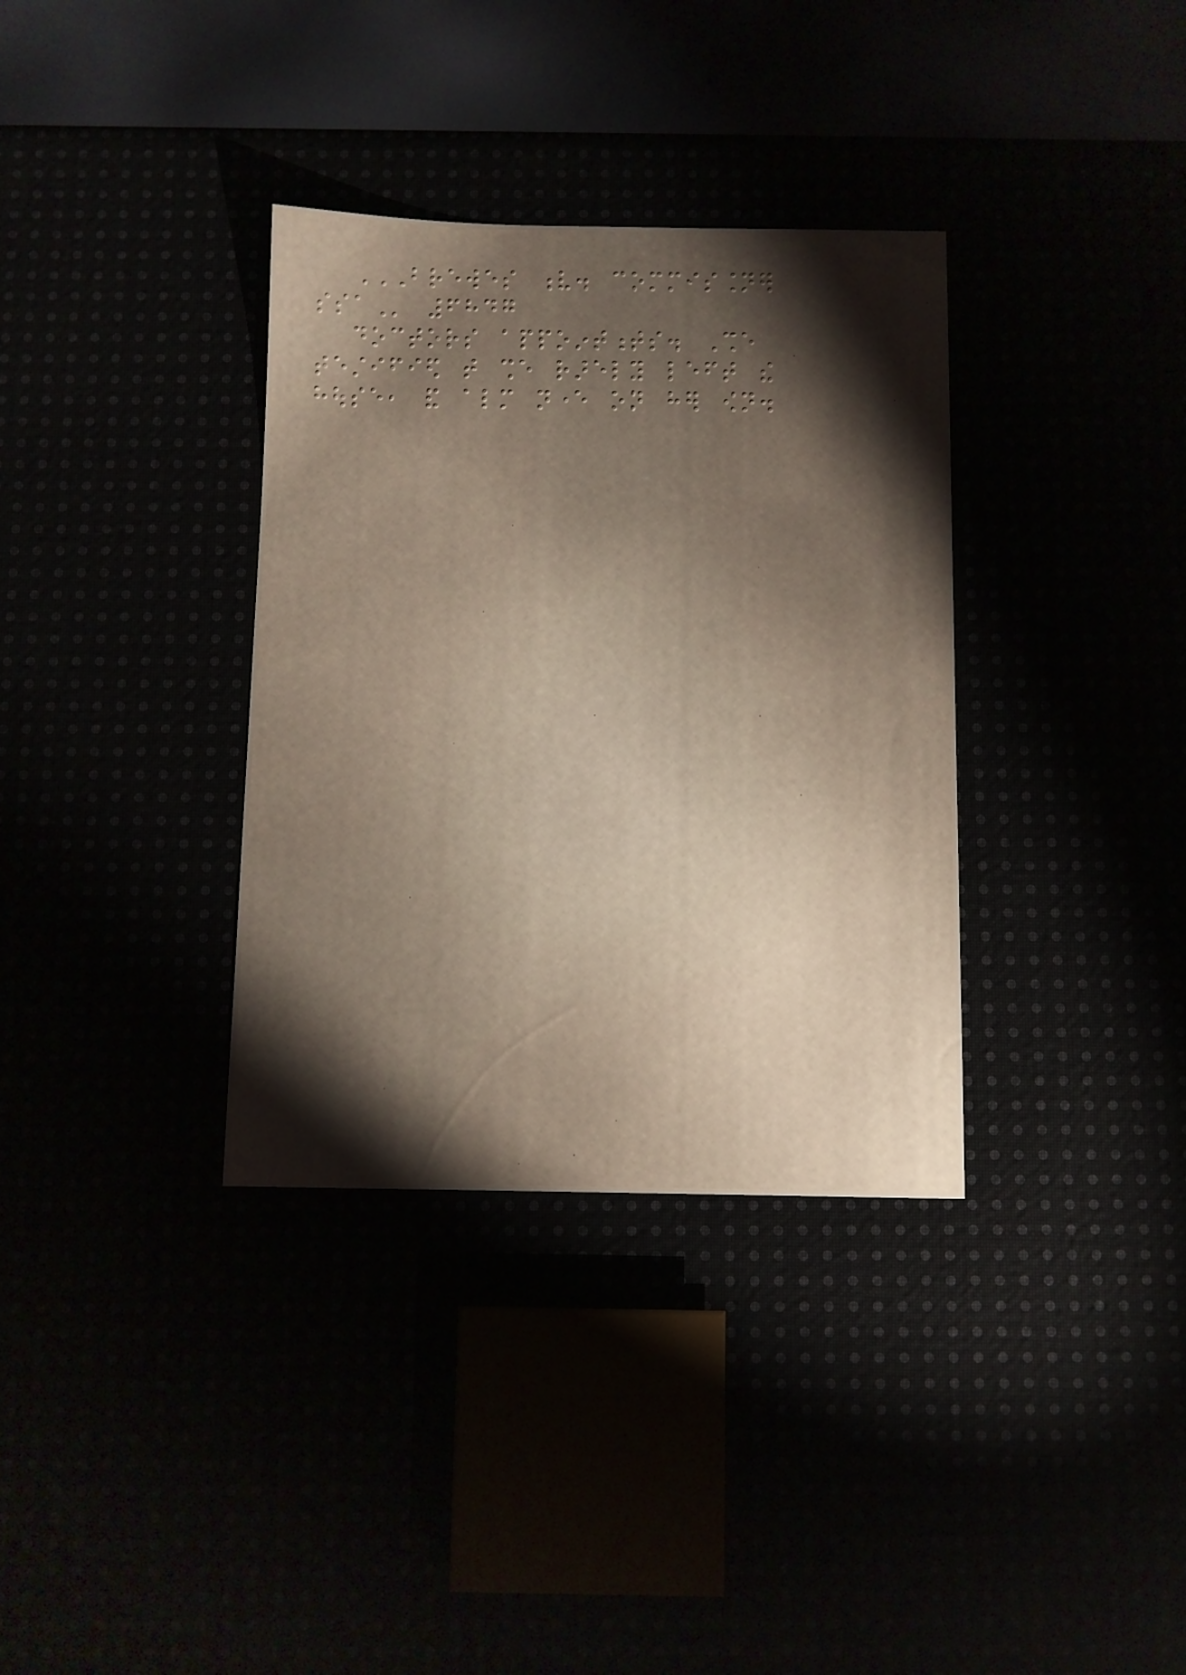BREWES V. COMMISSIONER
SSA 6847
doctors appointments. She
testified that she rarely left the
house, and almost never on her own.
